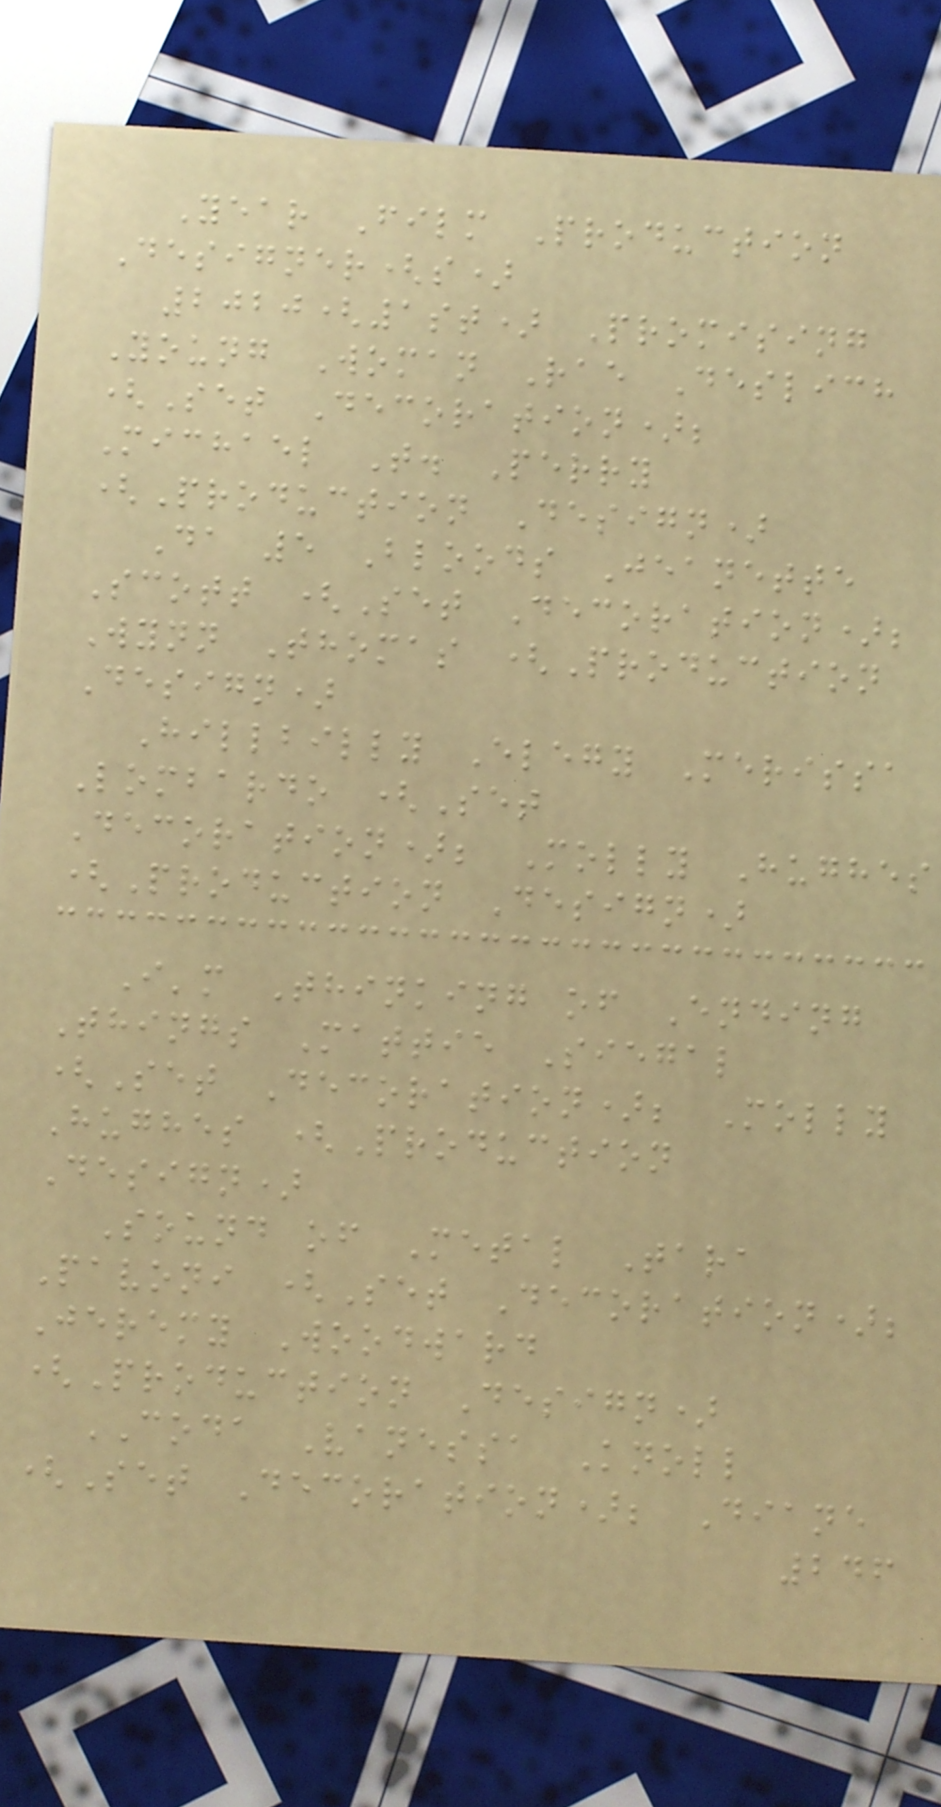Year Film Production
Designer(s)
2020(1st) Promising
Young Woman Rae Deslich
(Set Decoration);
Michael T. Perry
(Production Design)
Da 5 Bloods Jeanette
Scott (Set Decoration);
Wynn Thomas (Production
Design)
Hillbilly Elegy Merissa
Lombardo (Set
Decoration); Molly Hughes
(Production Design)
I'm Thinking of Ending
Things Mattie Siegal
(Set Decoration); Molly
Hughes (Production
Design)
Sound of Metal Tara
Pavoni (Set Decoration);
Jeremy Woodward
(Production Design)
CODA Vanessa Knoll
(Set Decoration); Diane
246
